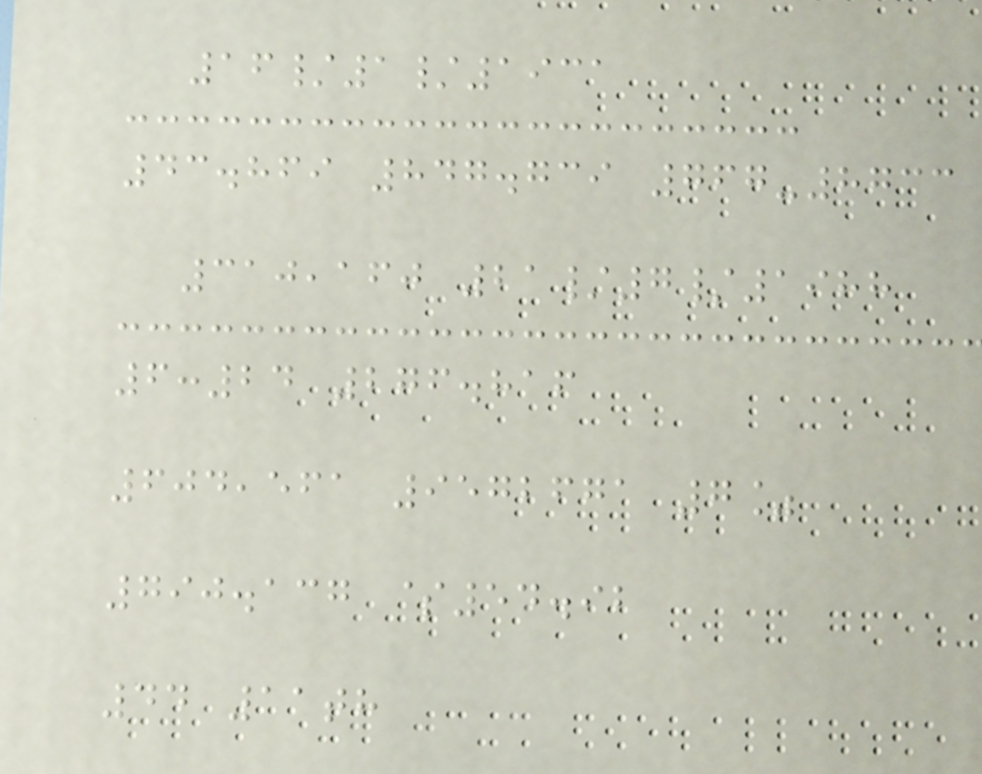16/1/1931
43.869 847.739 767-8733
310,160 21/7/1988
6:24 276.816
604,561 9572671 7%
790.137 $54.92
44 11th
